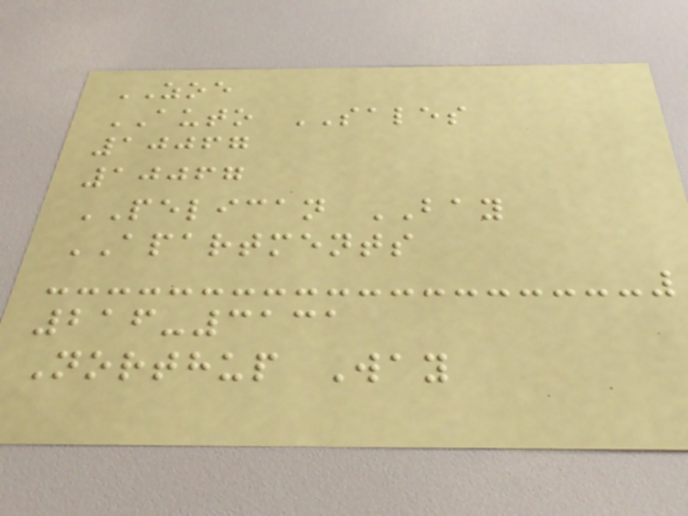ZOE
AUTO SALES
10067
10067
PELICAN BAY
APARTMENTS
216-3131
Northup Way
